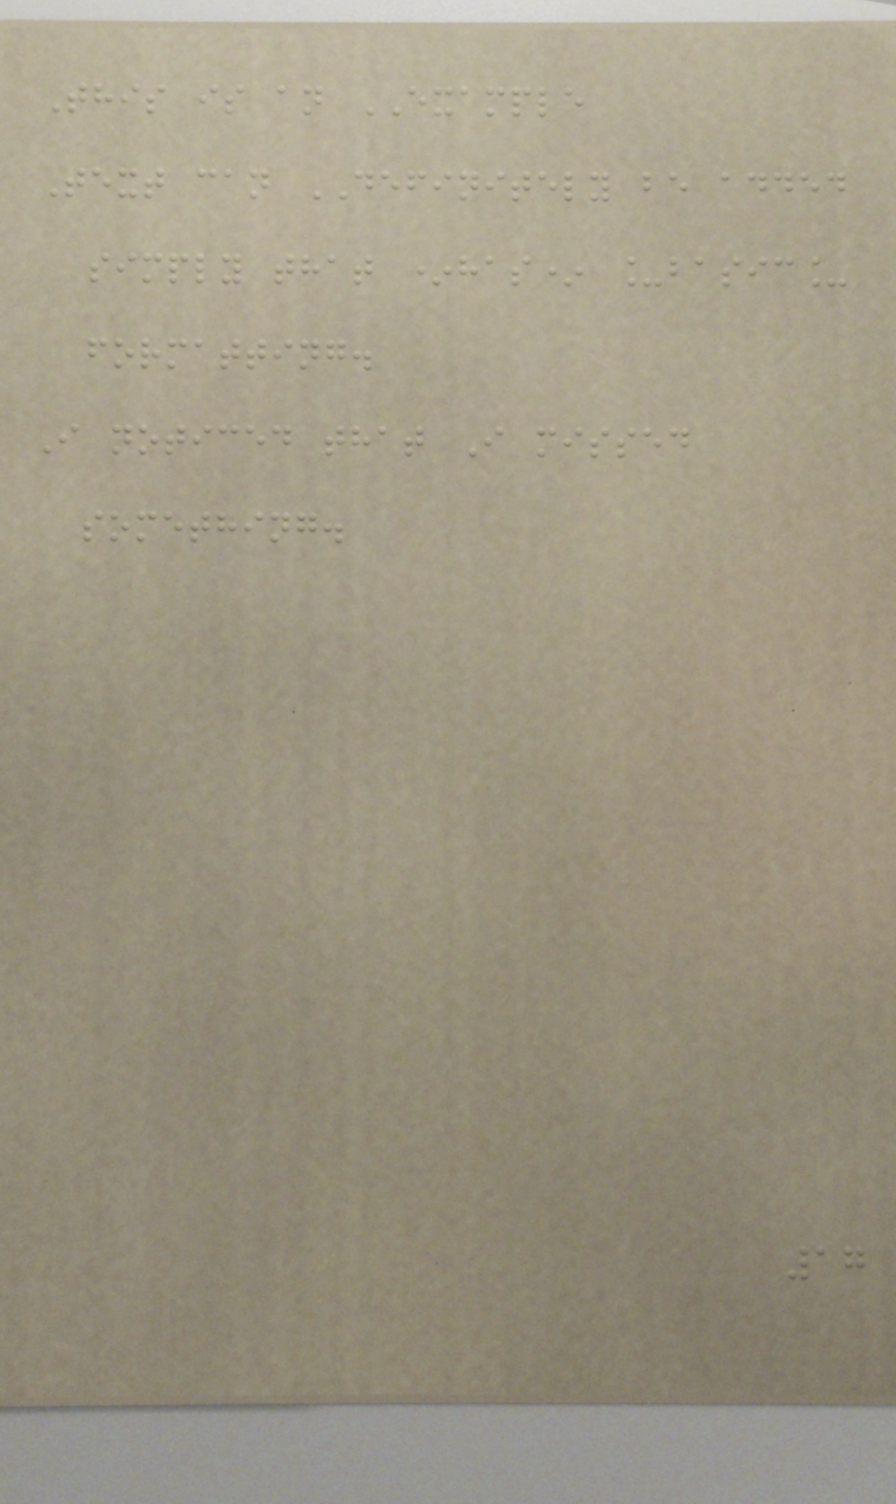This is an EXAMPLE
Text can DEFINITELY be added
simply that *has* _basic_
formatting.
I noticed that I missed
something.
17
